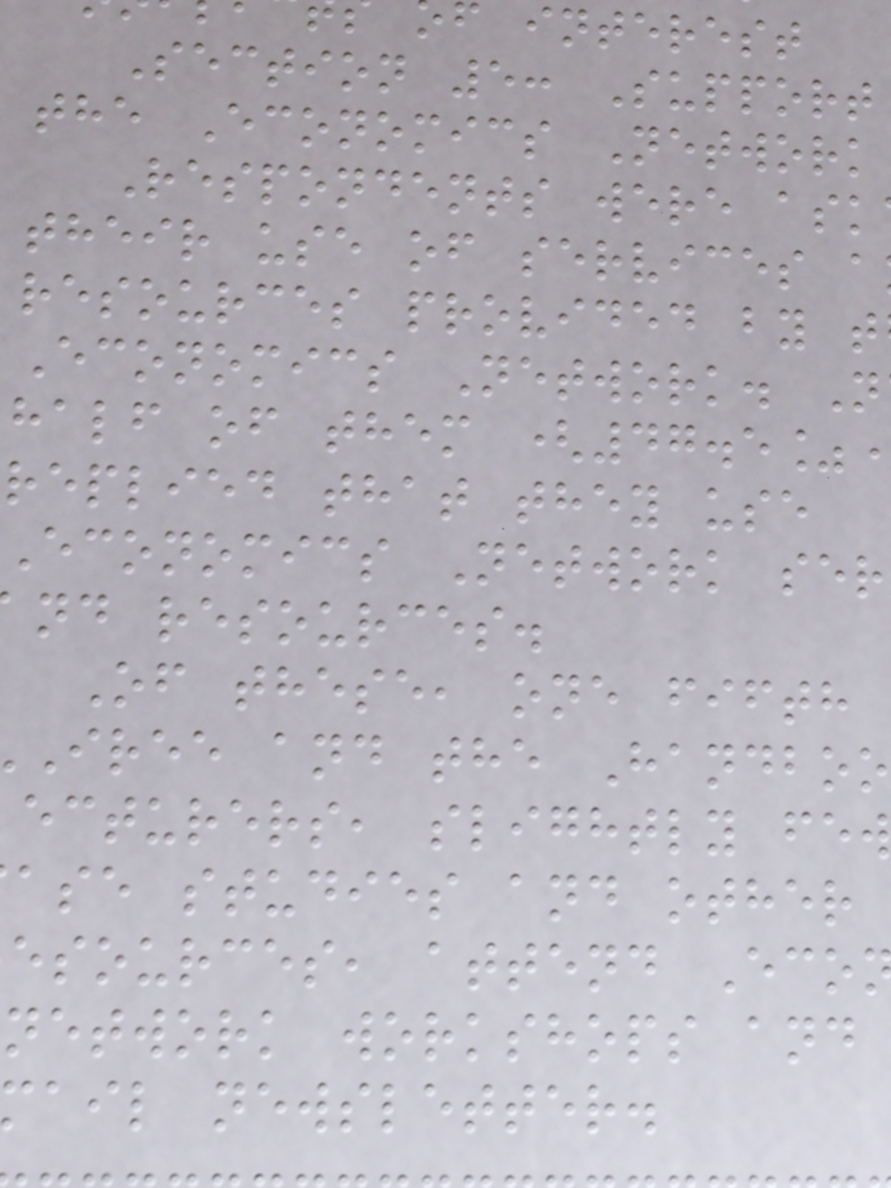f interest
Section 5: Support
the Economics Network
Respondents were ask
their use of services a
resources provided by t
Economics Network. N
half of them (47.5%
replied that they use
Economics Network ser
nd resources.
Of these, one fifth
iree and the Handboo
ecturers, slightly few
ase studies and other
esources, attend Eco
network workshops and
ail newsletter.
